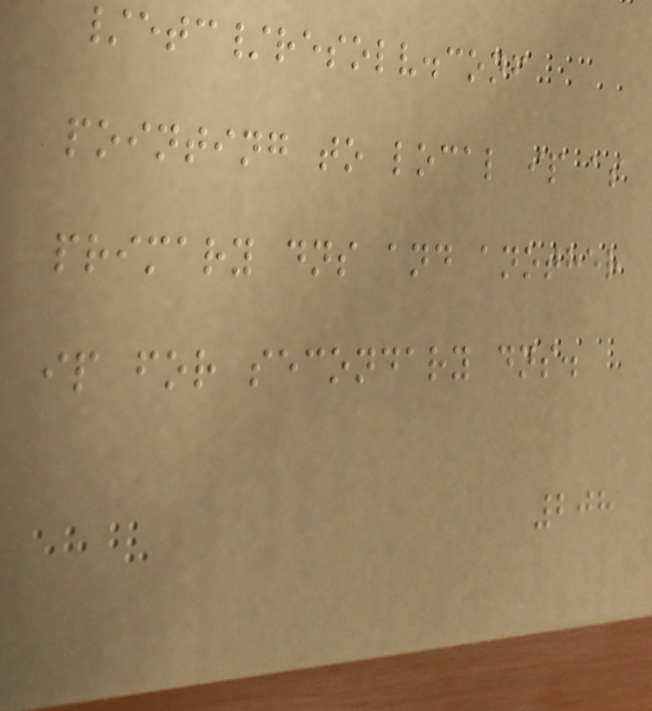/etc/resolv.conf
pointing to local ip as
primary dns and another
ip for secondary dns.
208
